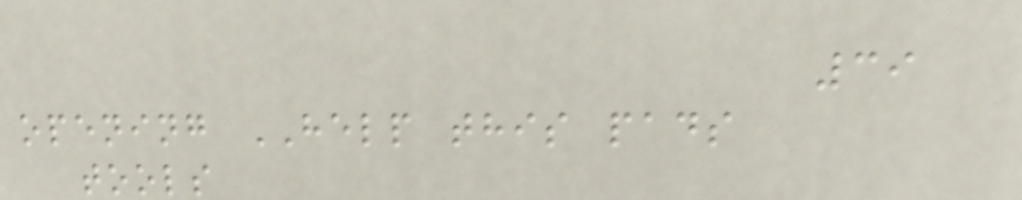39
opening HELP this pads
tools
